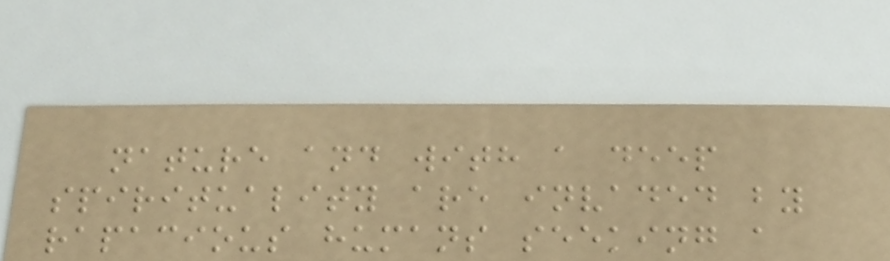nature and with a deep
spirituality are invaded by
rapacious humans seeking a
